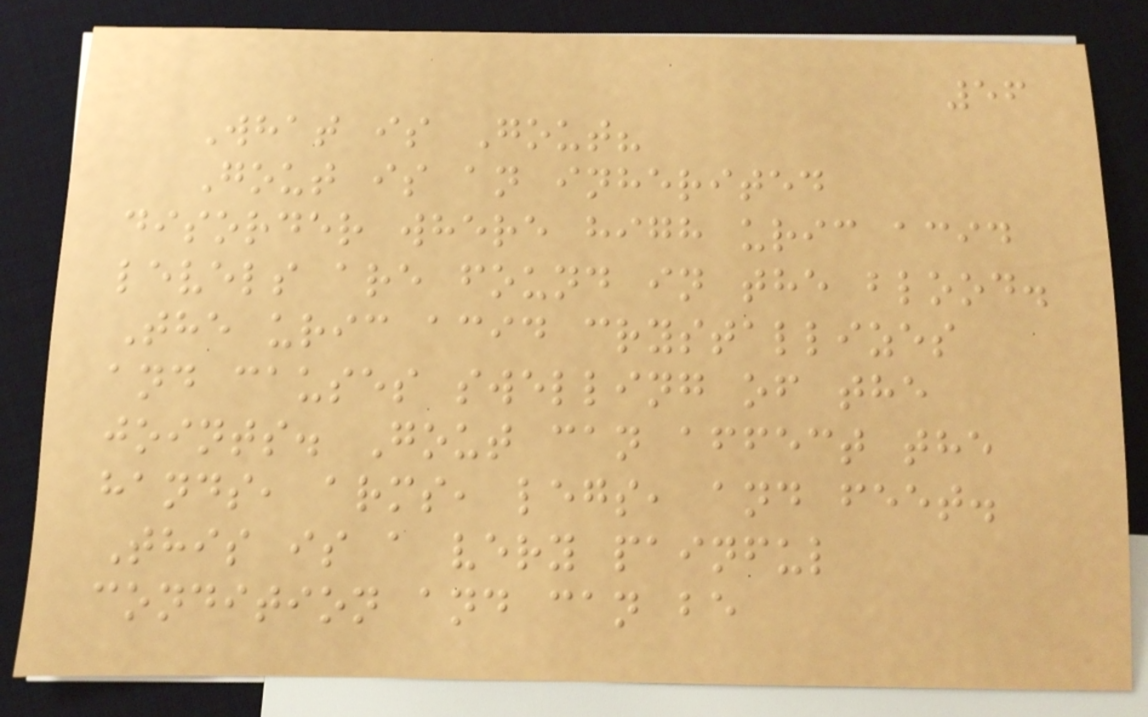56
What is Gout?
Gout is an inherited
disorder where high uric acid
levels are found in the blood.
The uric acid crystallizes
and causes swelling of the
joints. Gout can affect the
hands, arms, legs, and feet.
This is a very painful
condition and can be
